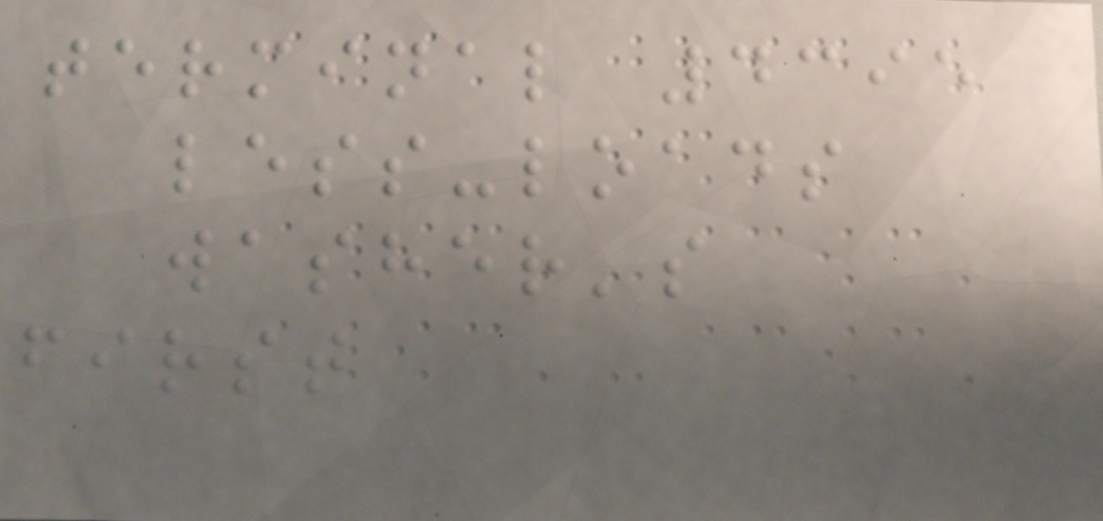terminal 4395
less-loads
washer's
first
